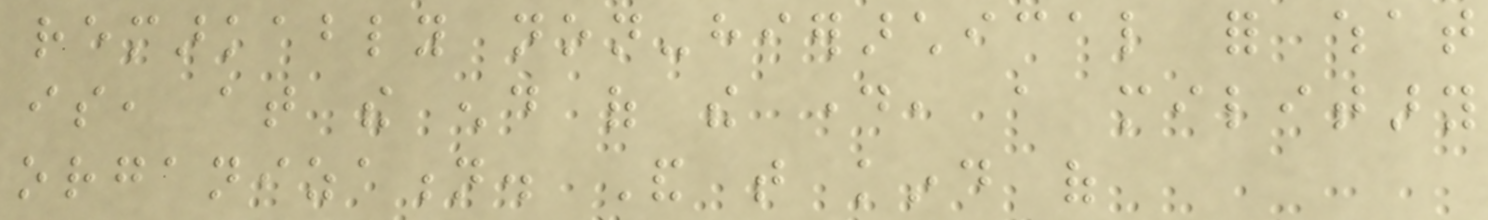remarkably non-hierarchical for what
is, at the end of the day, a military
organization. And that kind of
